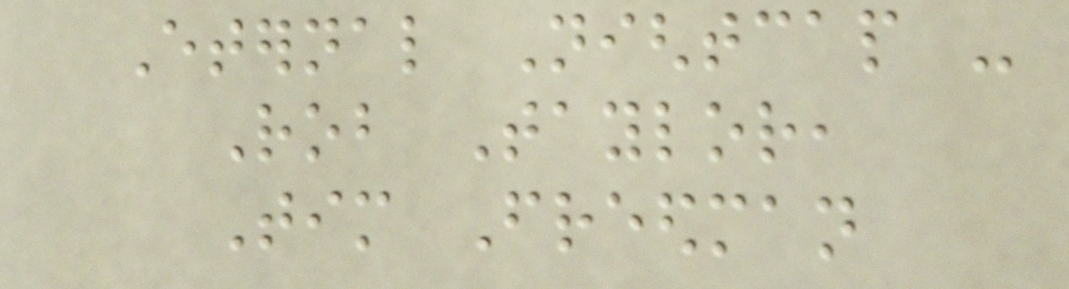Eternal Nightcap -
Rob Taylor,
Tim Freedman
